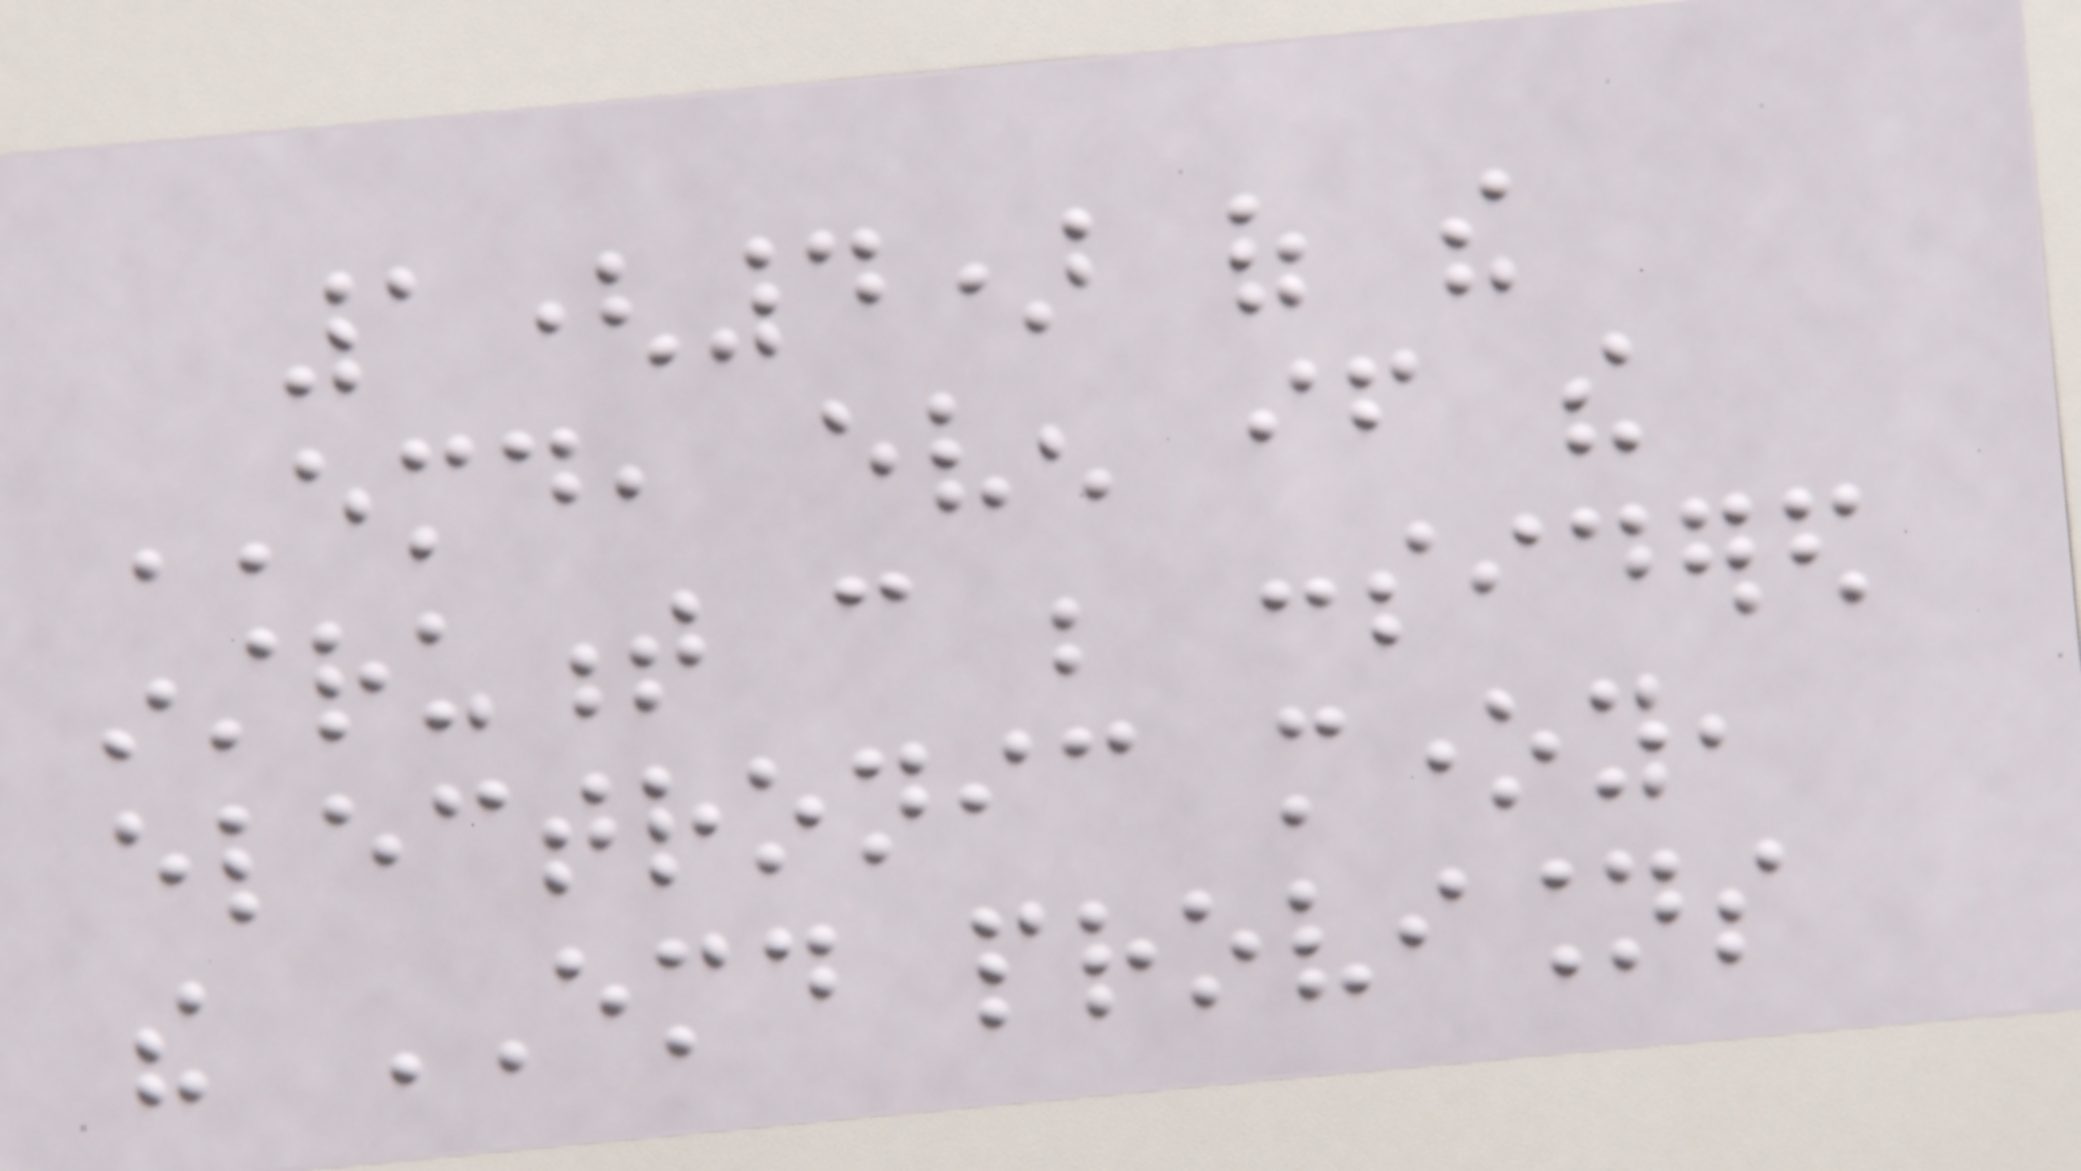1(4) of the
EMD, even if the
instrument can be considered
electronic money,
the EMD provisions
